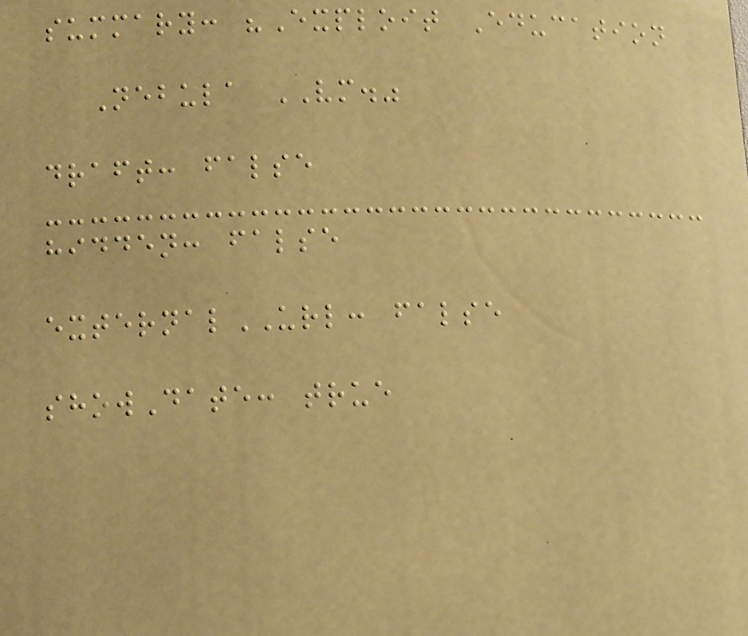summary: "Exploit Education
Nebula VM."
draft: false
hidden: false
externalURL: false
showDate: true
